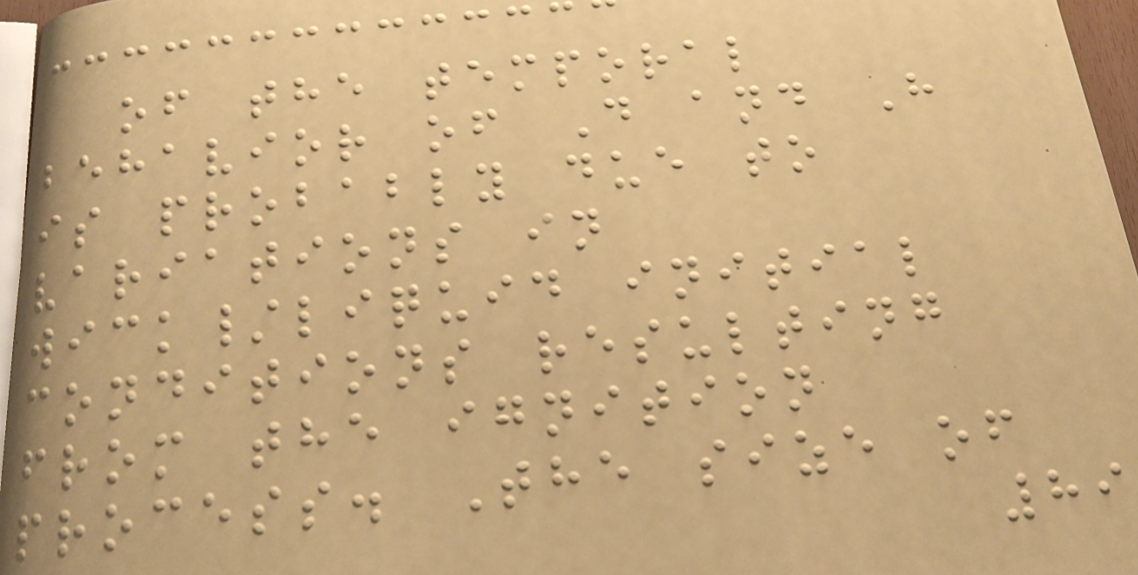of the temporal
behavior of D and H
is probably due to
variations in
wick/liquid initial
conditions resulting
from the ignition
process. The size of
89
